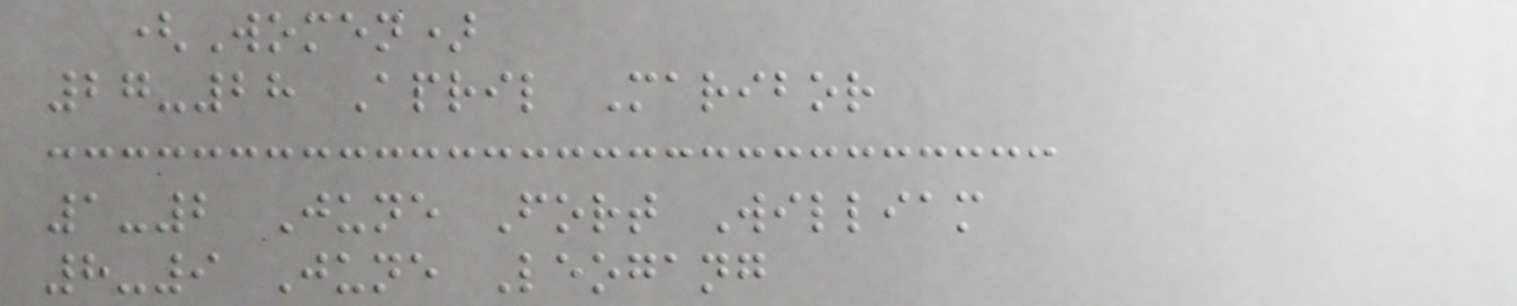(Women)
27-28 April Maribor
1-2 June Fort William
8-9 June Leogang
